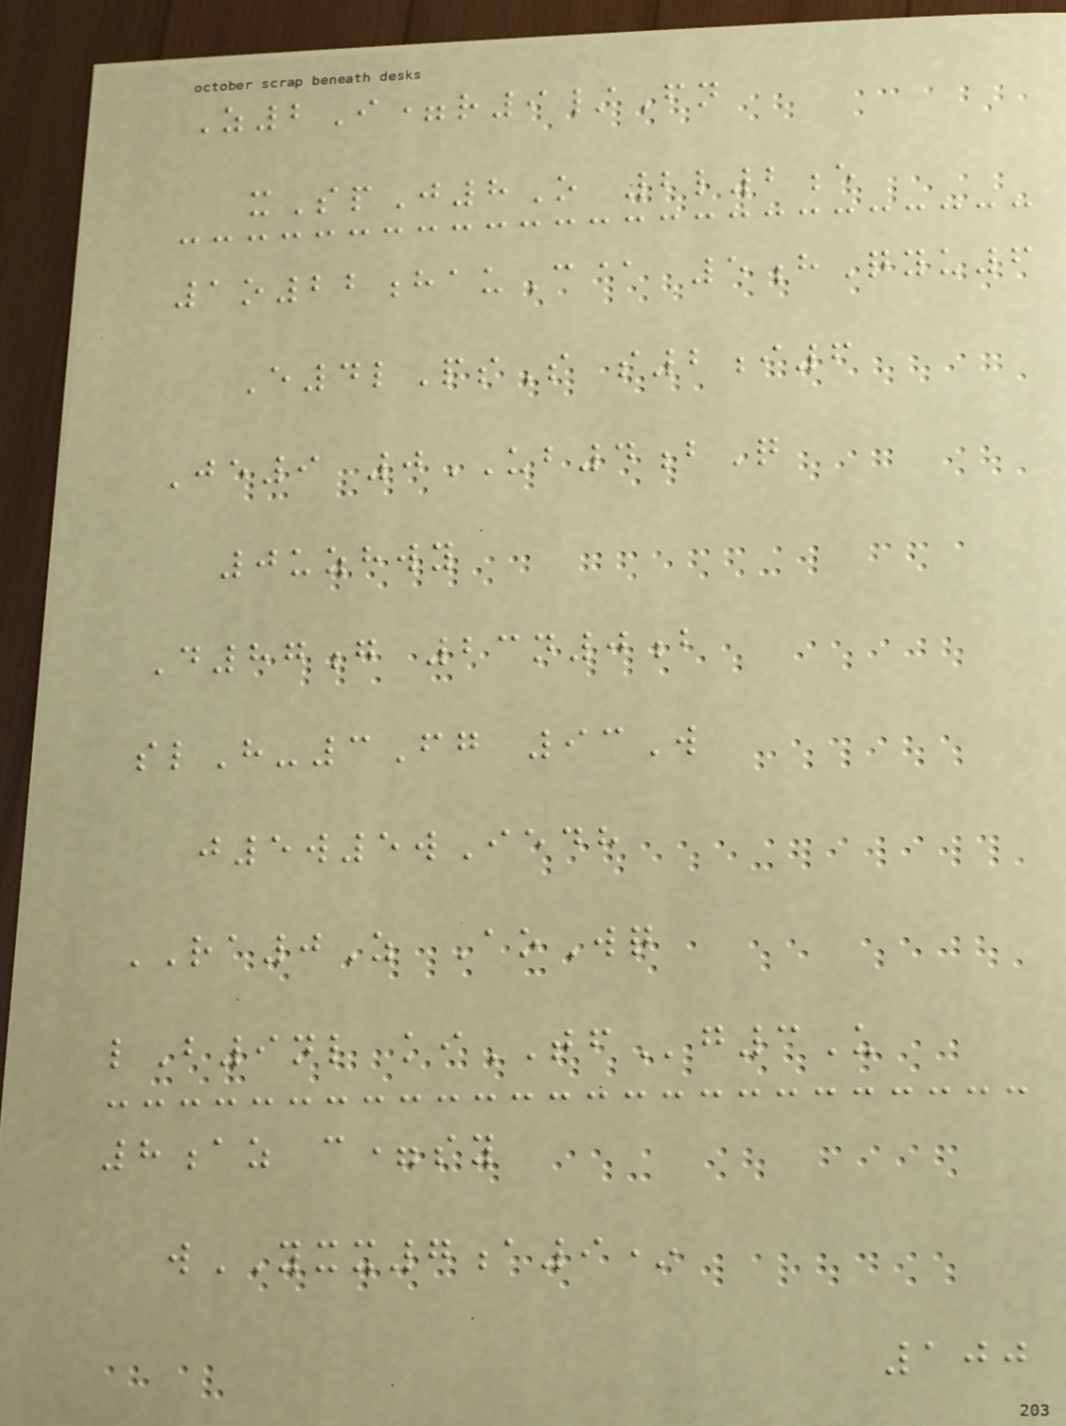Z2I=r9/Fn
xSpJ8O 2l2e
1o22hauC@ 5hQyu6
E4lPsS s2i6
Je9 0UB4bQ
0uzhwy
D87g 23n0b
slH-3Fg 93W
j5w5wIedh
RA0Z AoWq
lB9nl kiTFg3U
8az c=sy
wYXX7a9*
100
